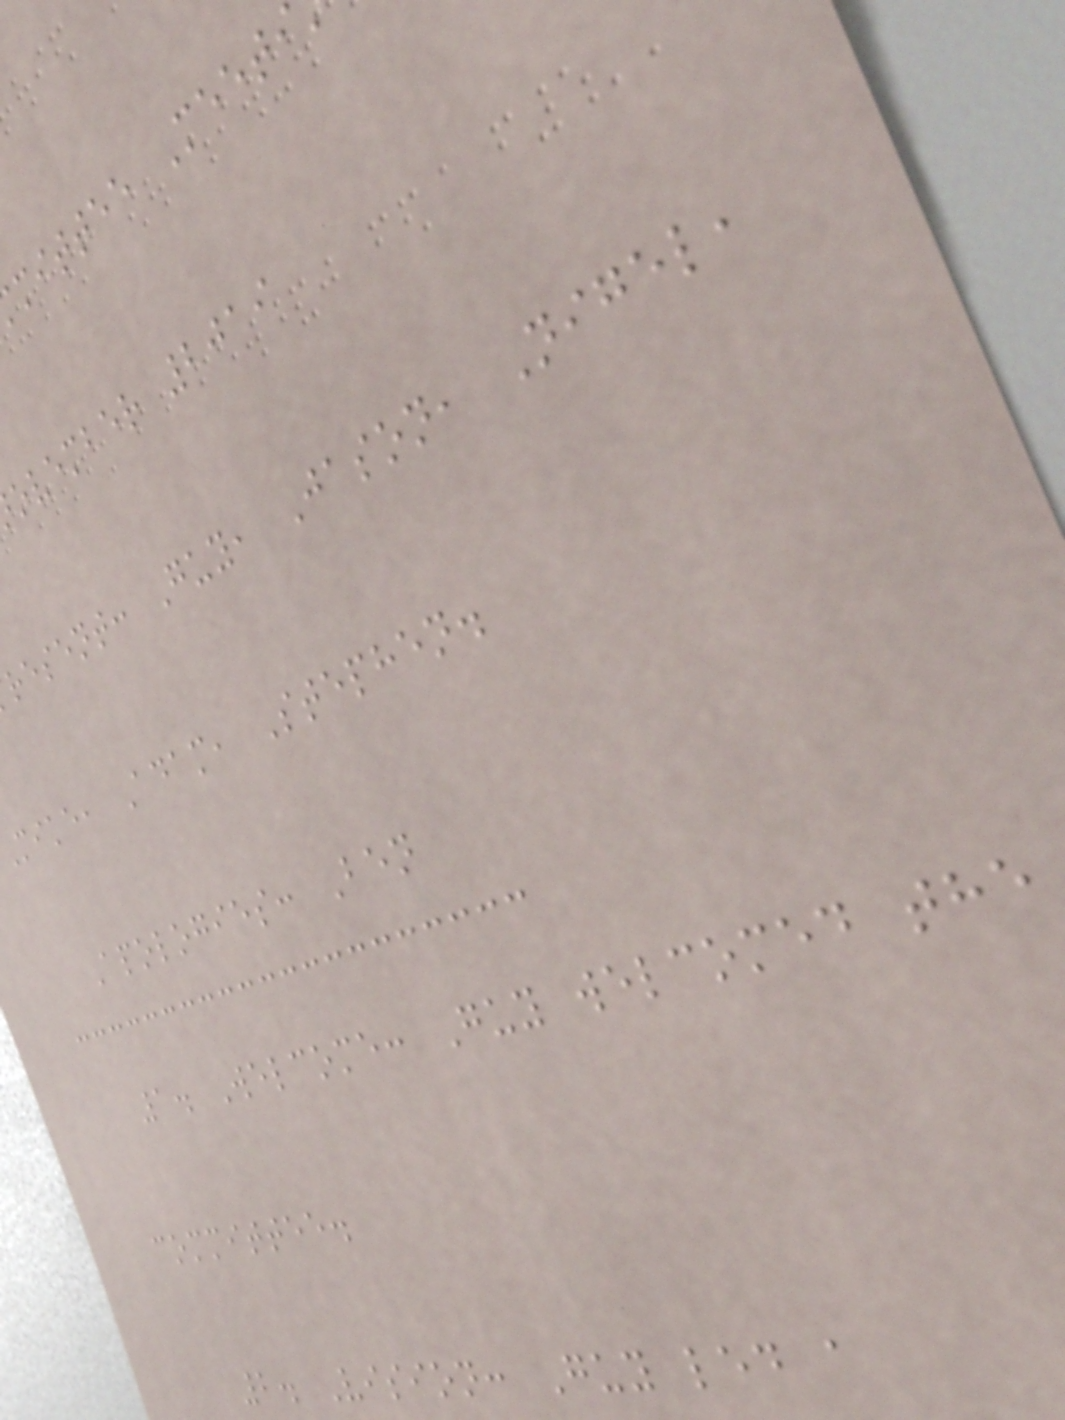mittee Meeti
ovember 2019
resent: Guy, Jason, Nigel,
mike, Adam, Stephen.
Apologies: Ben
1. Welcome: Guy welcomed the
committee.
2. Vision: Guy led a
